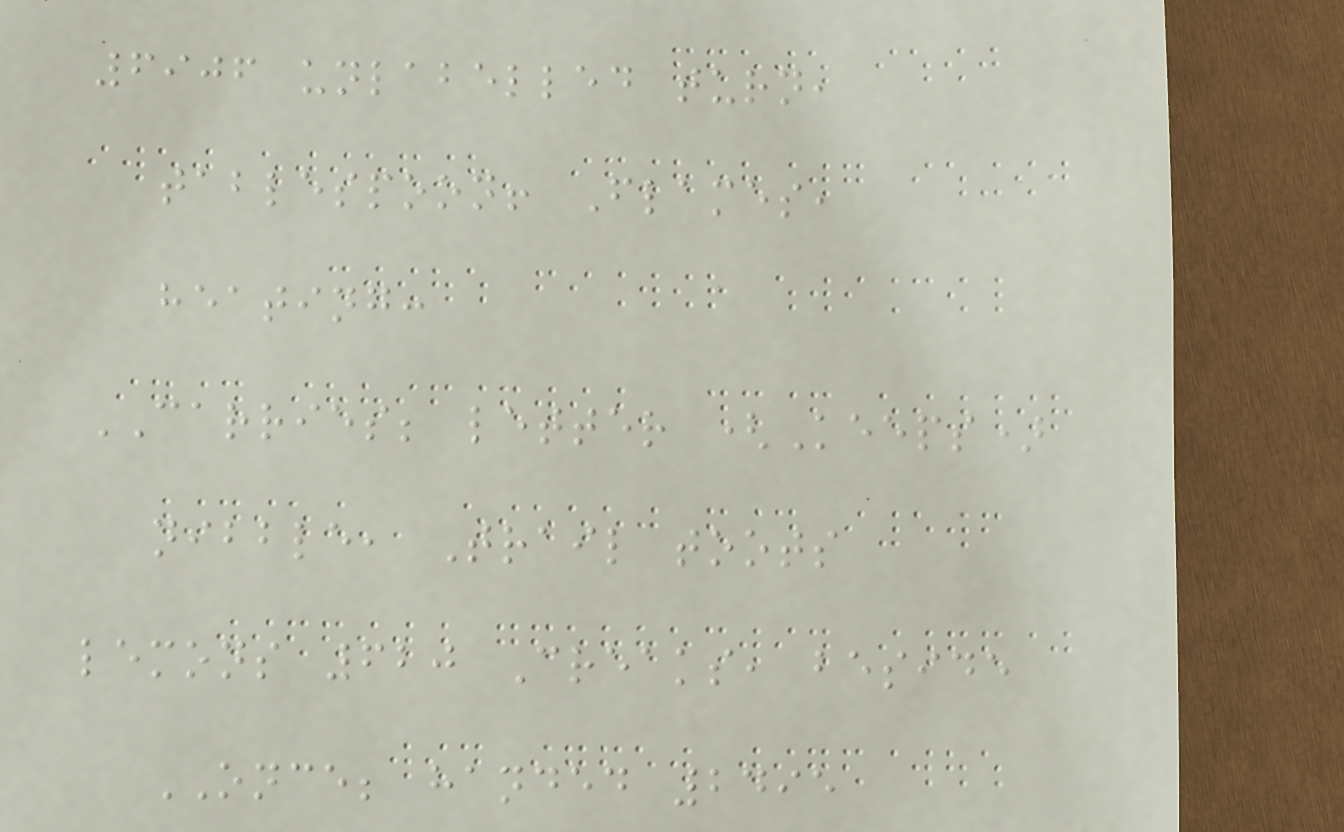6906 unlabelled turn,
tablespoon! Flames,
heating:
CARRIES; letter (Keeps)
nibble, Trail toots
lemons 620 Creaks, beside
ONCE; handed 2495
